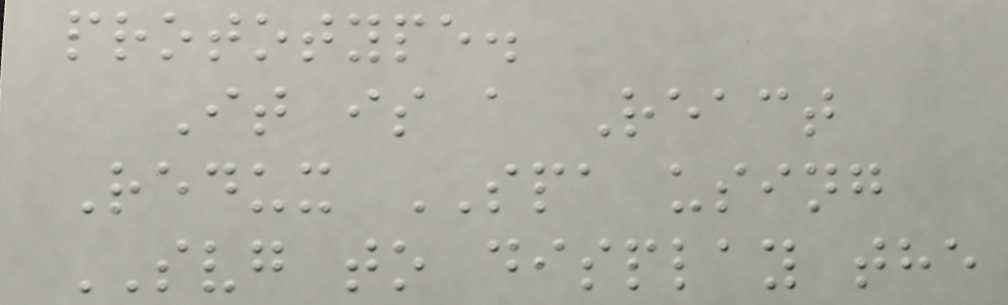prototype.
It is a React
Redux SPA using
SVG to display the
